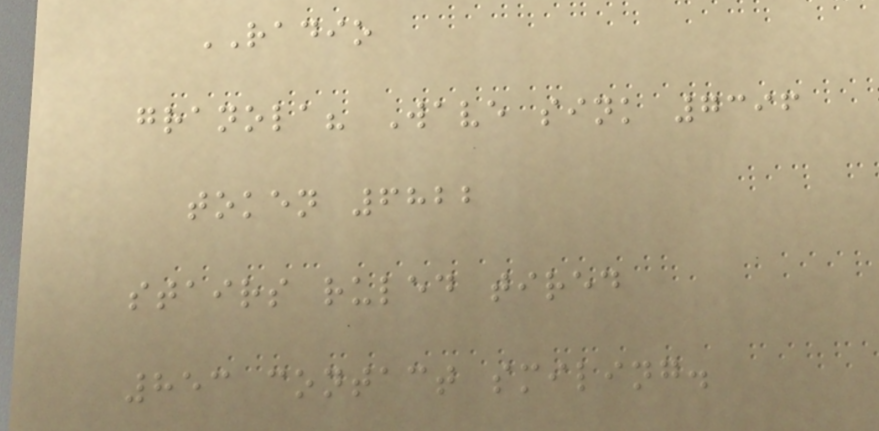RADIO
granola? Wave sink 7396
token 6822
stairs ruled tired
853 contact smiling.
